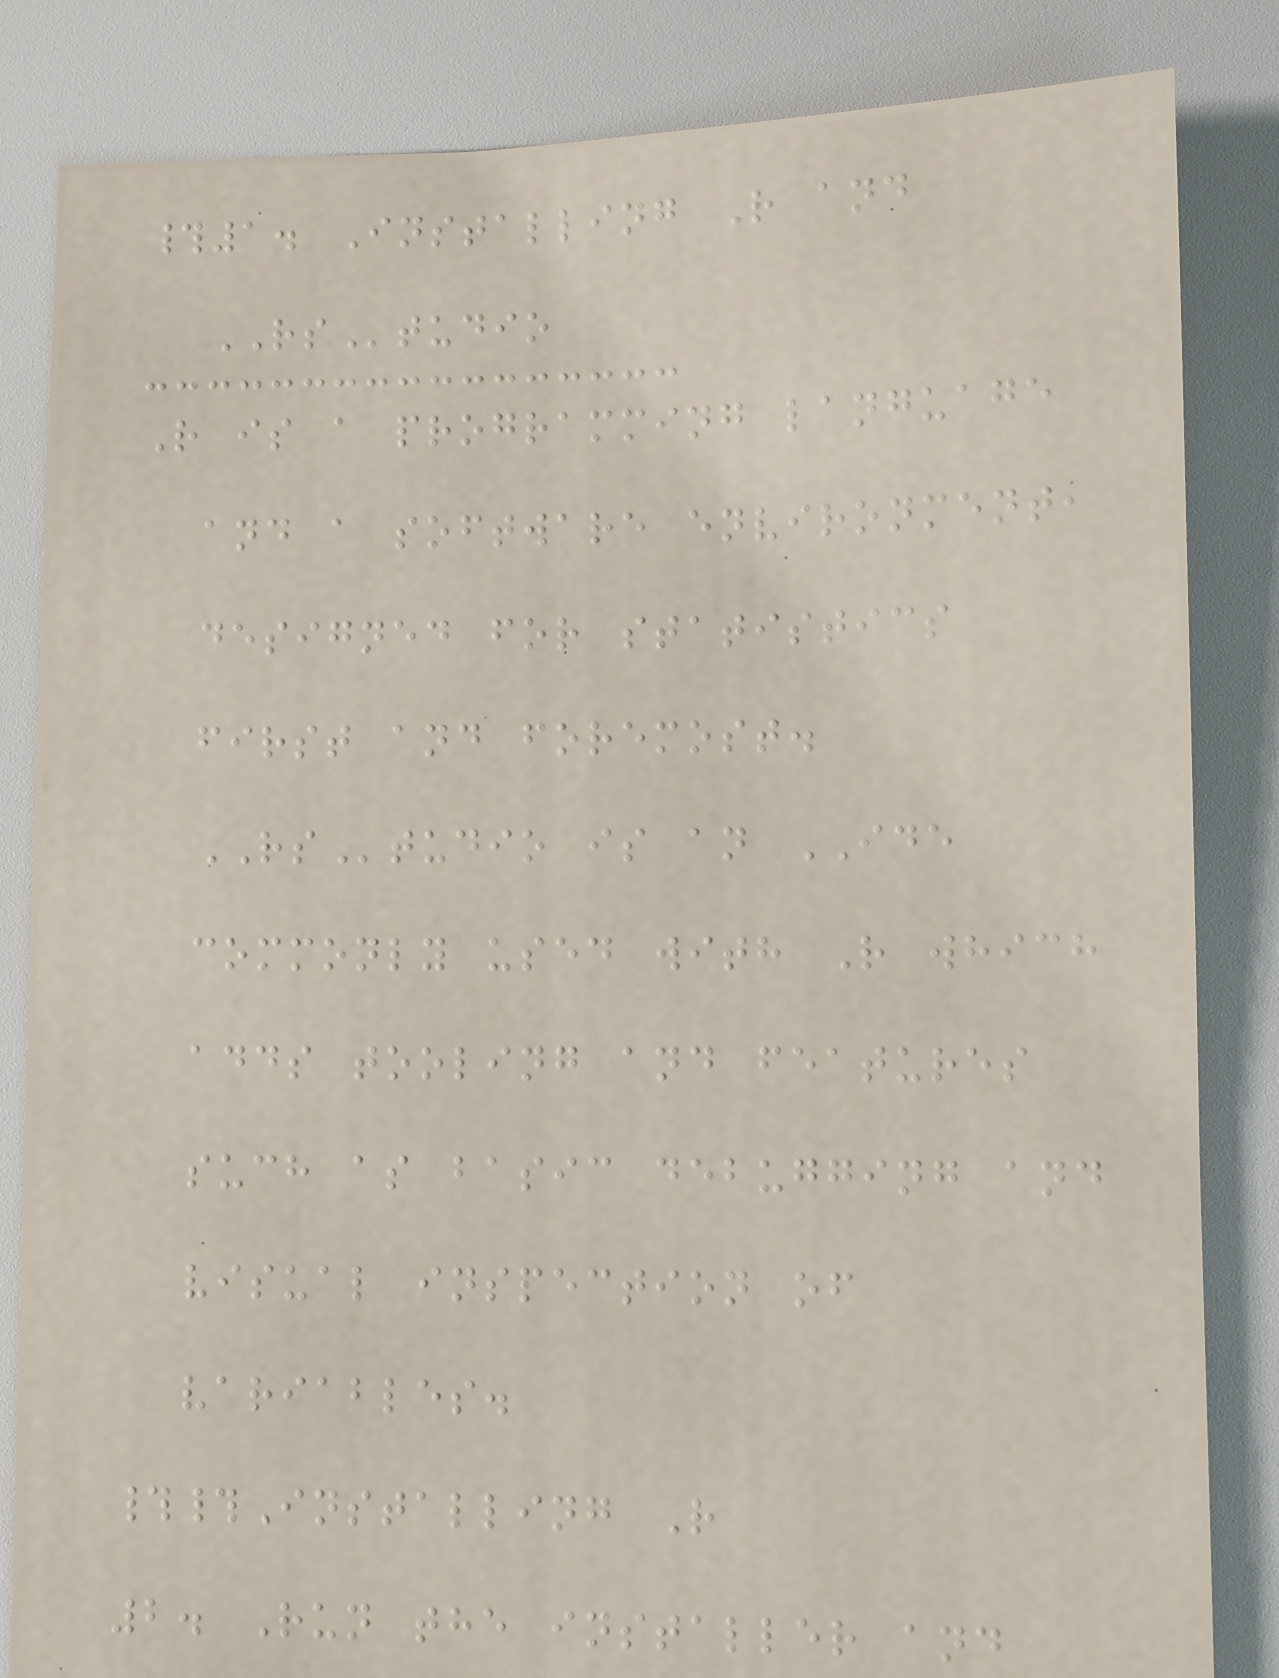#1. Installing R and
RStudio
R is a programming language
and a software environment,
designed for statistics
first and foremost.
RStudio is an IDE
commonly used with R which
adds tooling and features
such as basic debugging and
visual inspection of
variables.
##Installing R
2. Run the installer and
